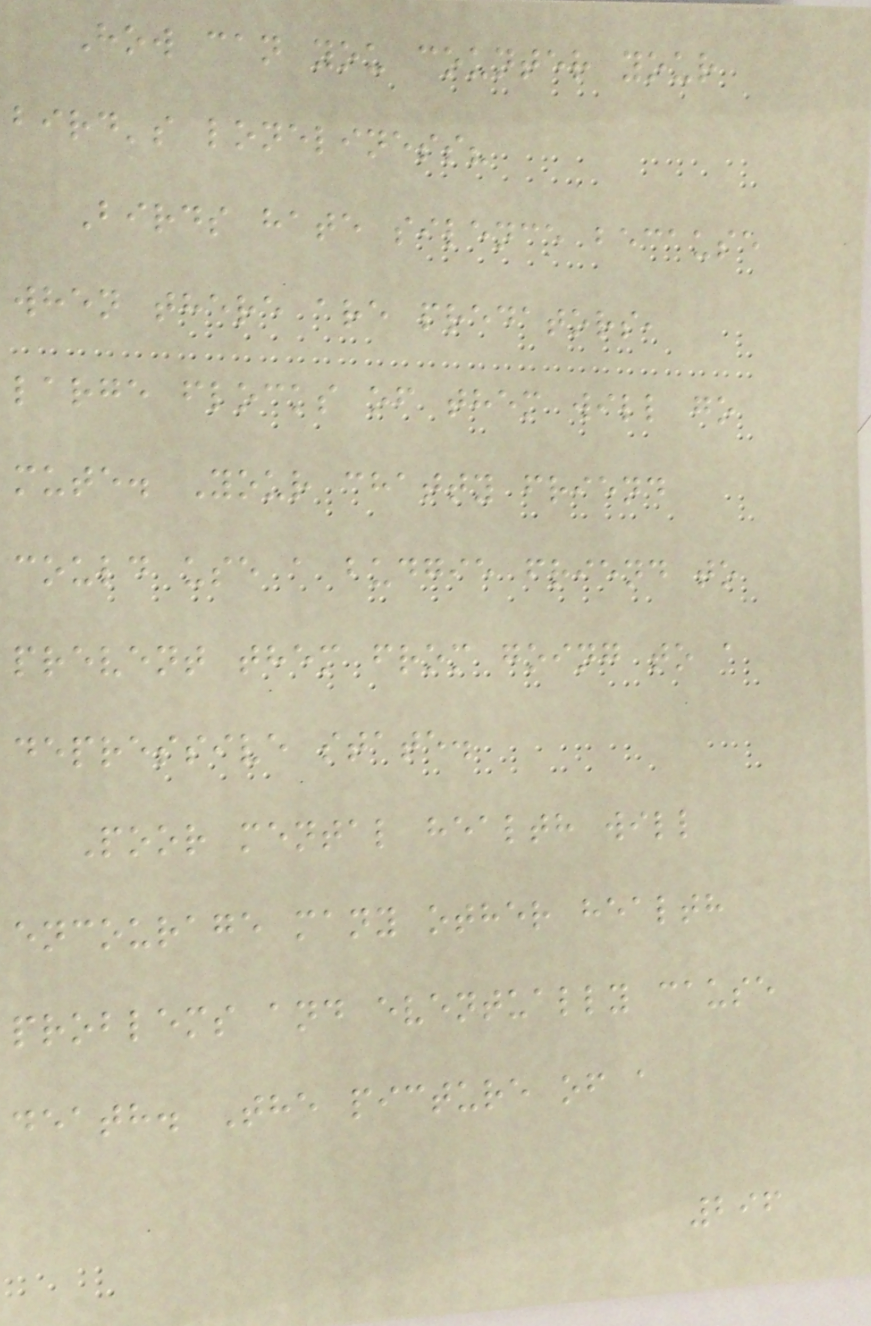How can you counter your
bird's loneliness?
Birds hate silence because
when there are predators,
large flocks of them will go
mute. Your chatty friend
could use a budgie friend to
prevent them from going to a
depressive state.
Poor mental health will
encourage many other health
problems and eventually cause
death. The picture of a
296
